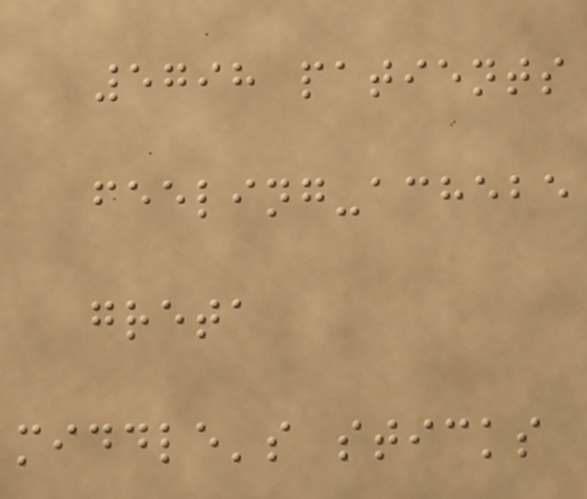5798 patients
feeling-achebe
greta
middle's sticks
